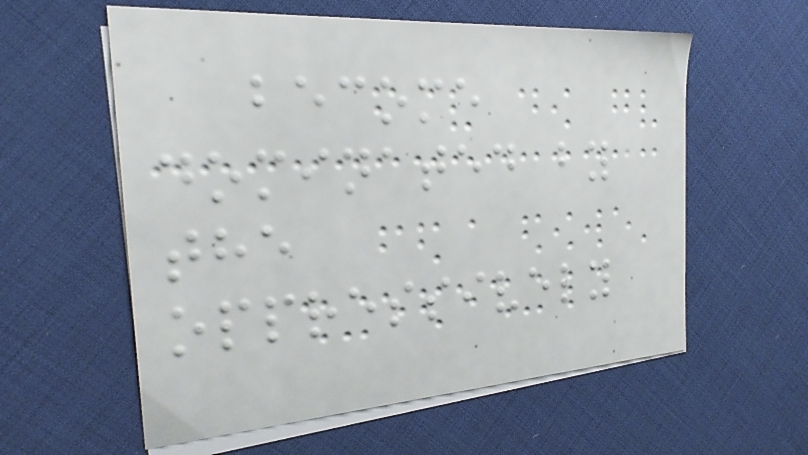become
dominated by
the
oppressively
